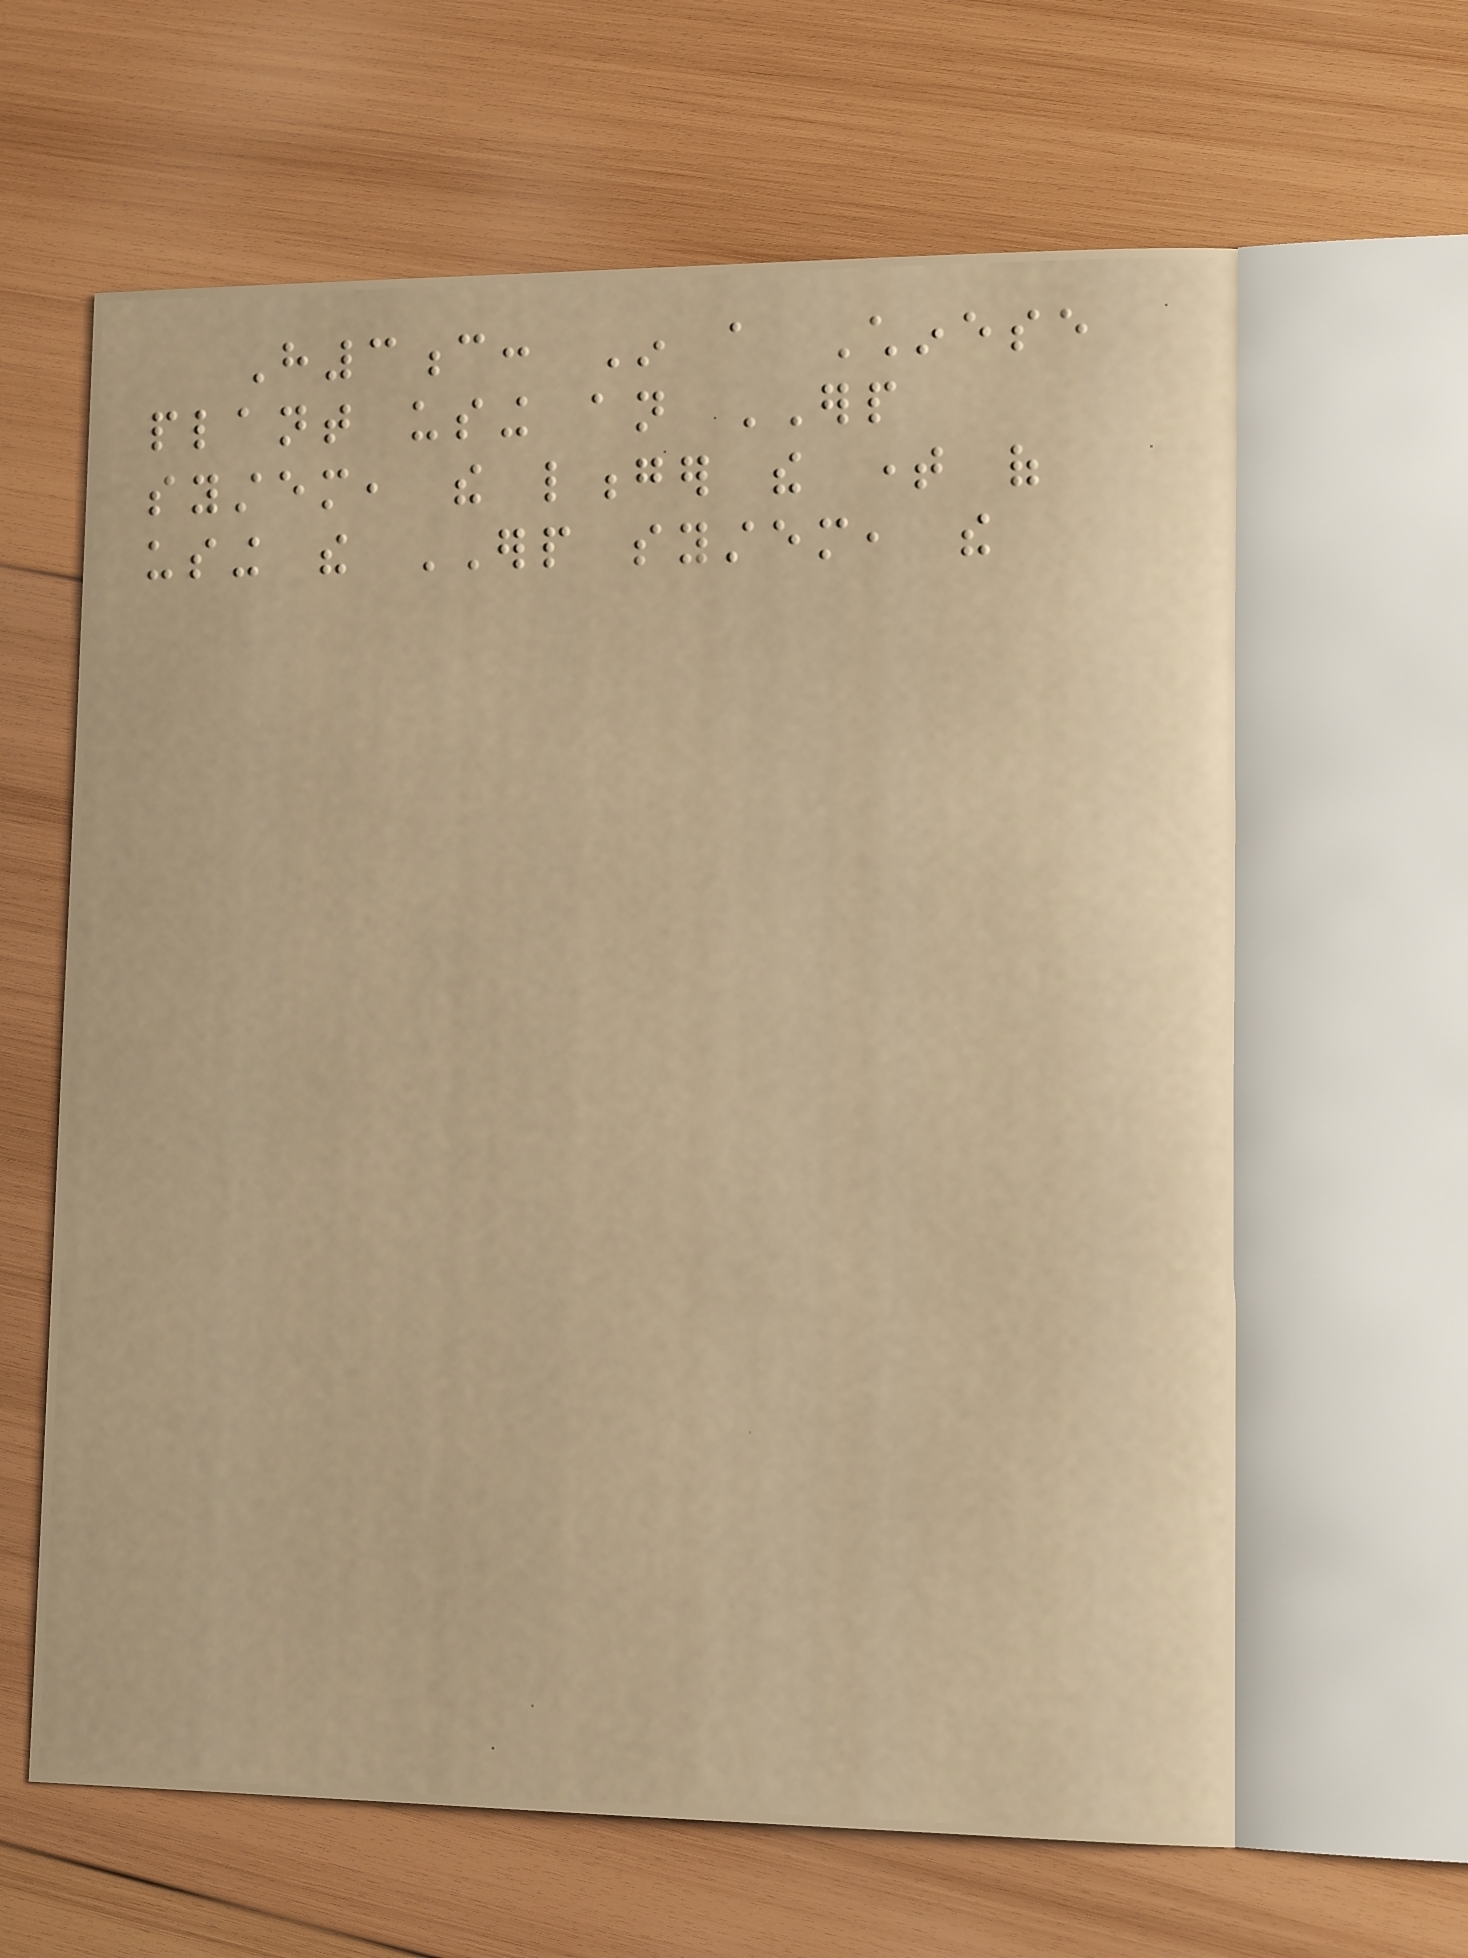H3c: In a Chinese
plant using an ERP
system, the longer the time of
using the ERP system, the
